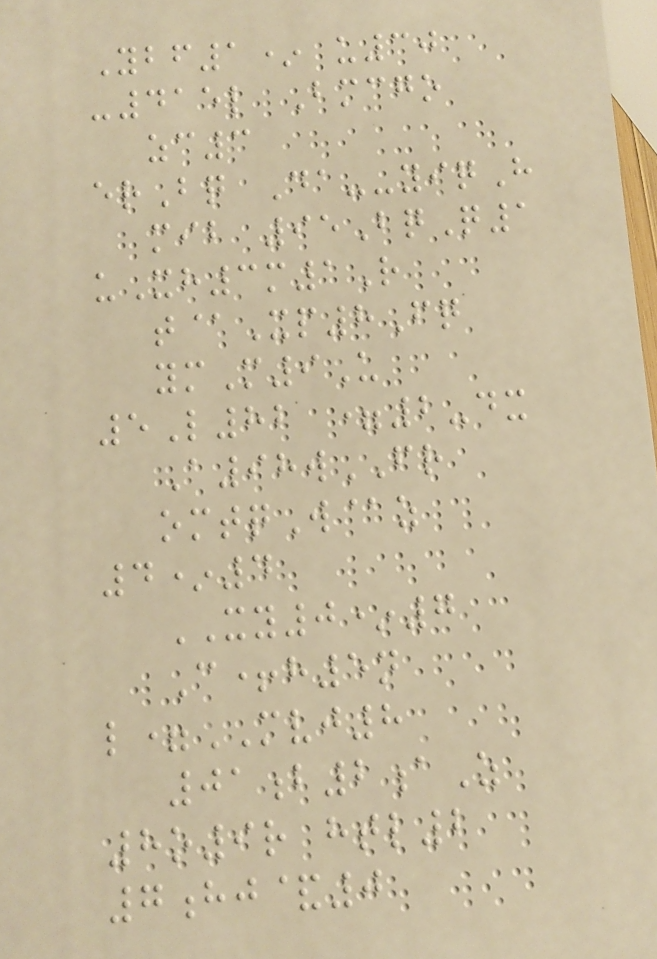Ybf1* u30
-415l Bmcgo
zc3
erBq Da--yiqH
mib 95BqQ1
uXh3m1R
t@Xp8Fq
ymM9U
5L82 =2-dx
A98wFR
omtqW@z
4*4
XY0*7
C+h5n
l=MVJ8
01b2aZ
8o9r htl2
7hj&0
